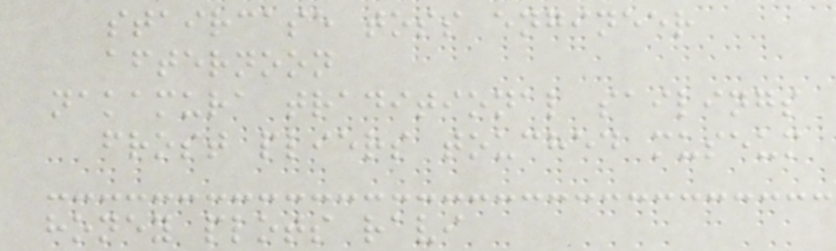staircase toss engineer
afternoon
nakamura traditional sailings
frost pliers touched museum
honey plots ravi
